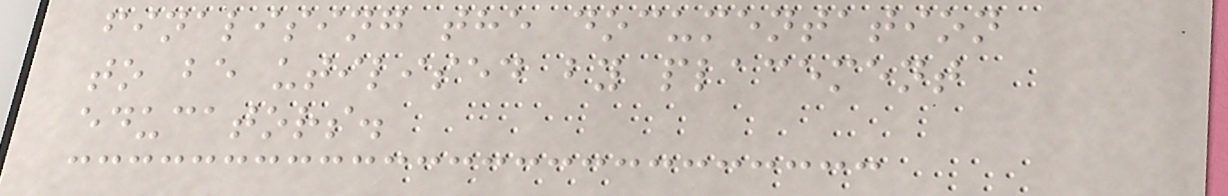finalising the documentation
to be utilised by placement
educators.
